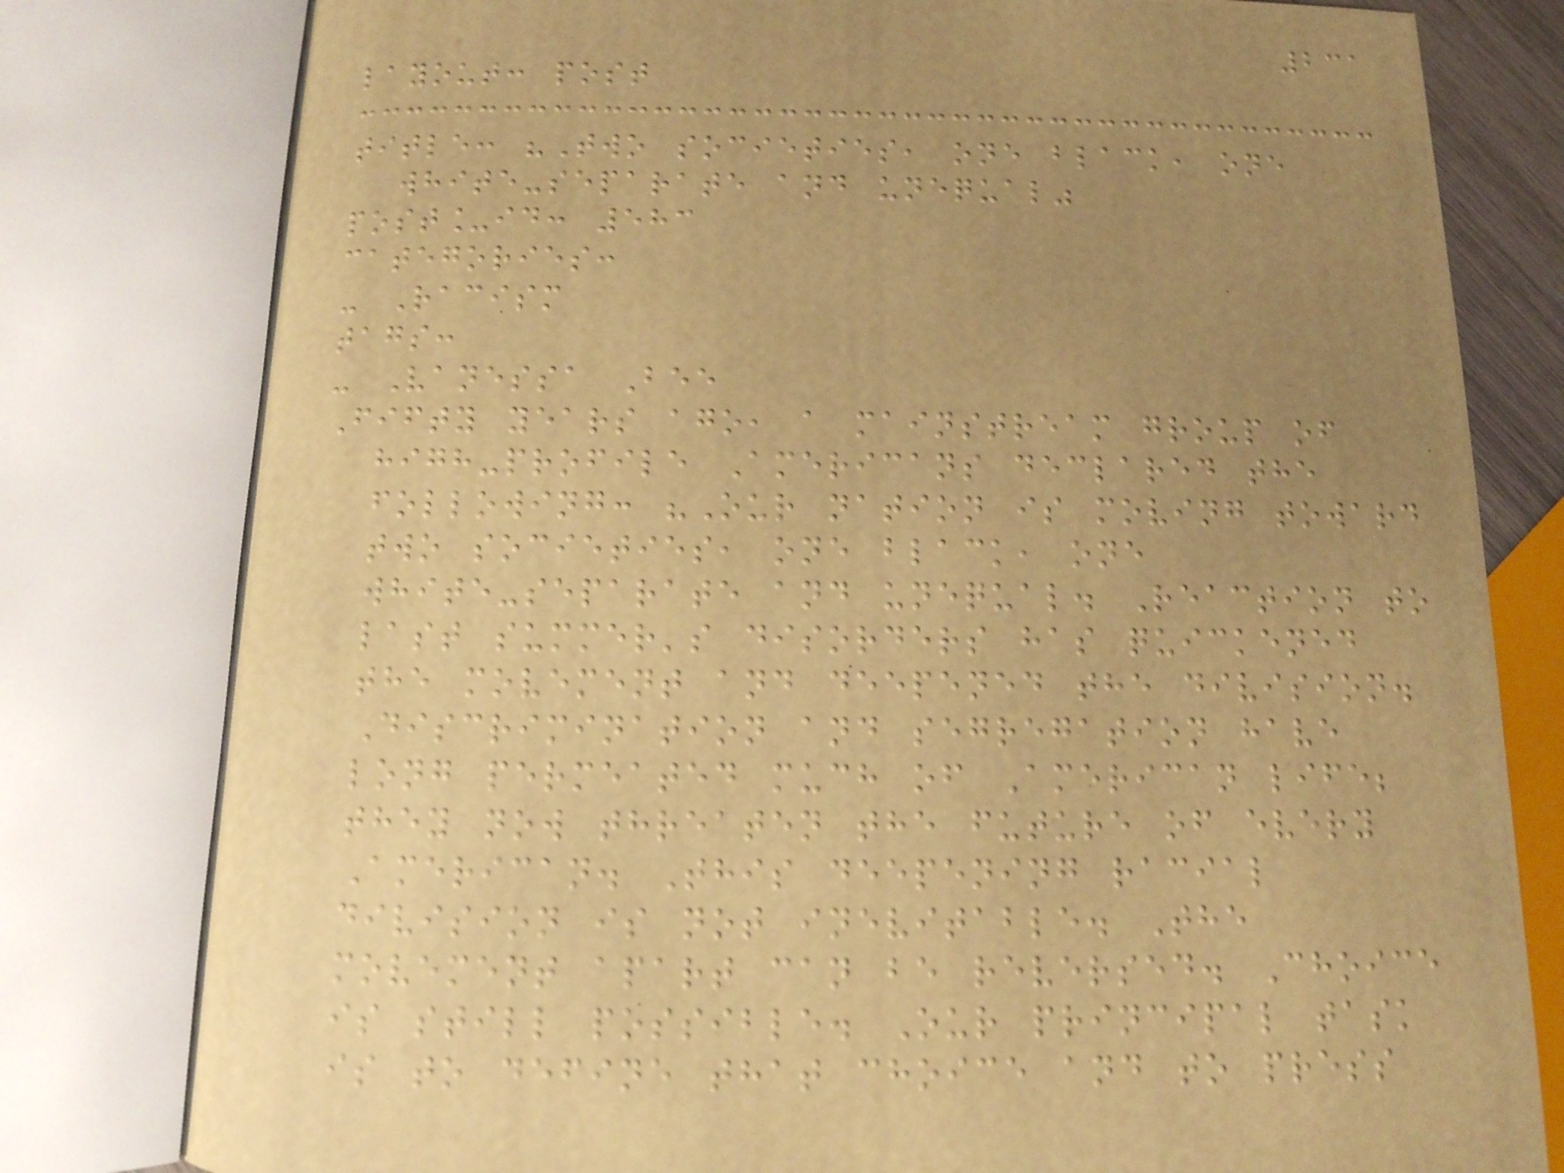231
layout: post
title: "Two societies, one black, one
white-separate and unequal"
post_id: 583
categories:
- Racism
tags:
- Vanessa Bee
Fifty years ago, a mainstream group of
high-profile Americans declared the
following: "Our nation is moving toward
two societies, one black, one
white-separate and unequal. Reaction to
last summer's disorders has quickened
the movement and deepened the division.
Discrimination and segregation have
long permeated much of American life;
they now threaten the future of every
American. This deepening racial
division is not inevitable. The
movement apart can be reversed. Choice
is still possible. Our principal task
is to define that choice and to press
